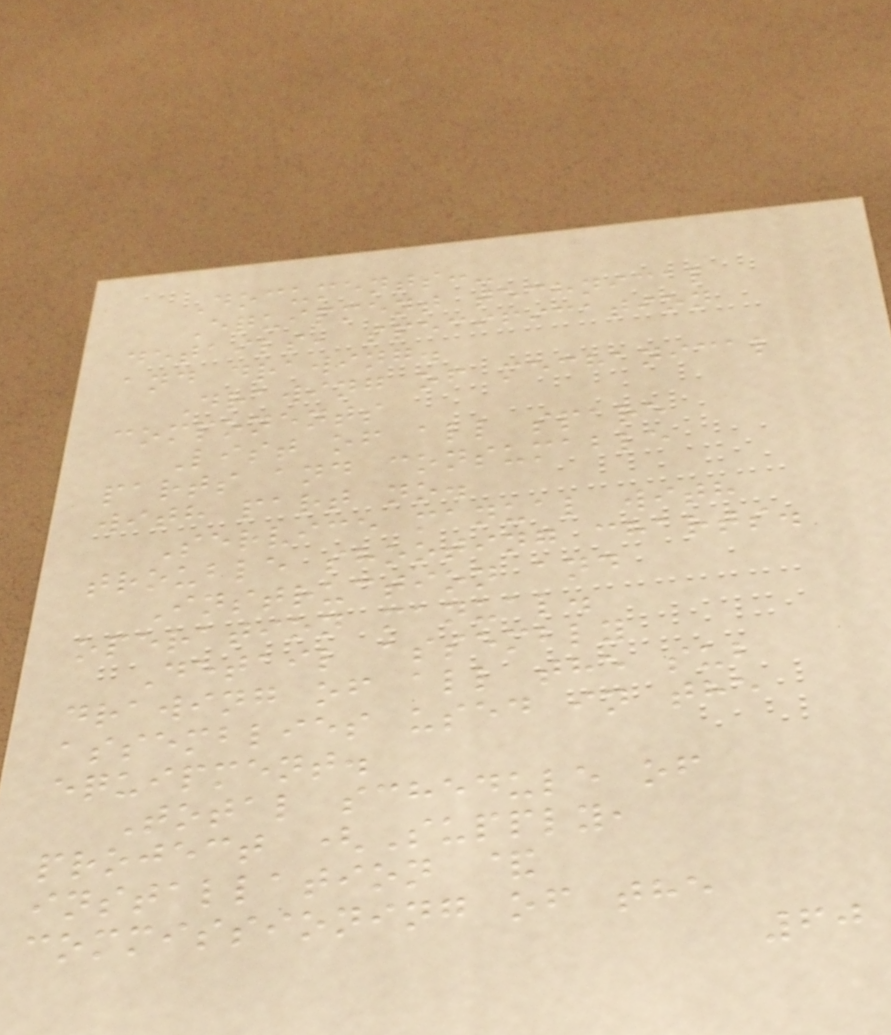Documents:-
Equipment technical
details, specification
and drawing.
Drawing of mechanical
components
List of all spare
parts and consumable
with part no.
Service manual with
trouble shooting charts.
Instruction and
operation manual.
Detail assembly
drawing of all the sub
assemblies used in the
equipment.
Total schedule of
project (Supply,
installation &
commissioning of the
60
